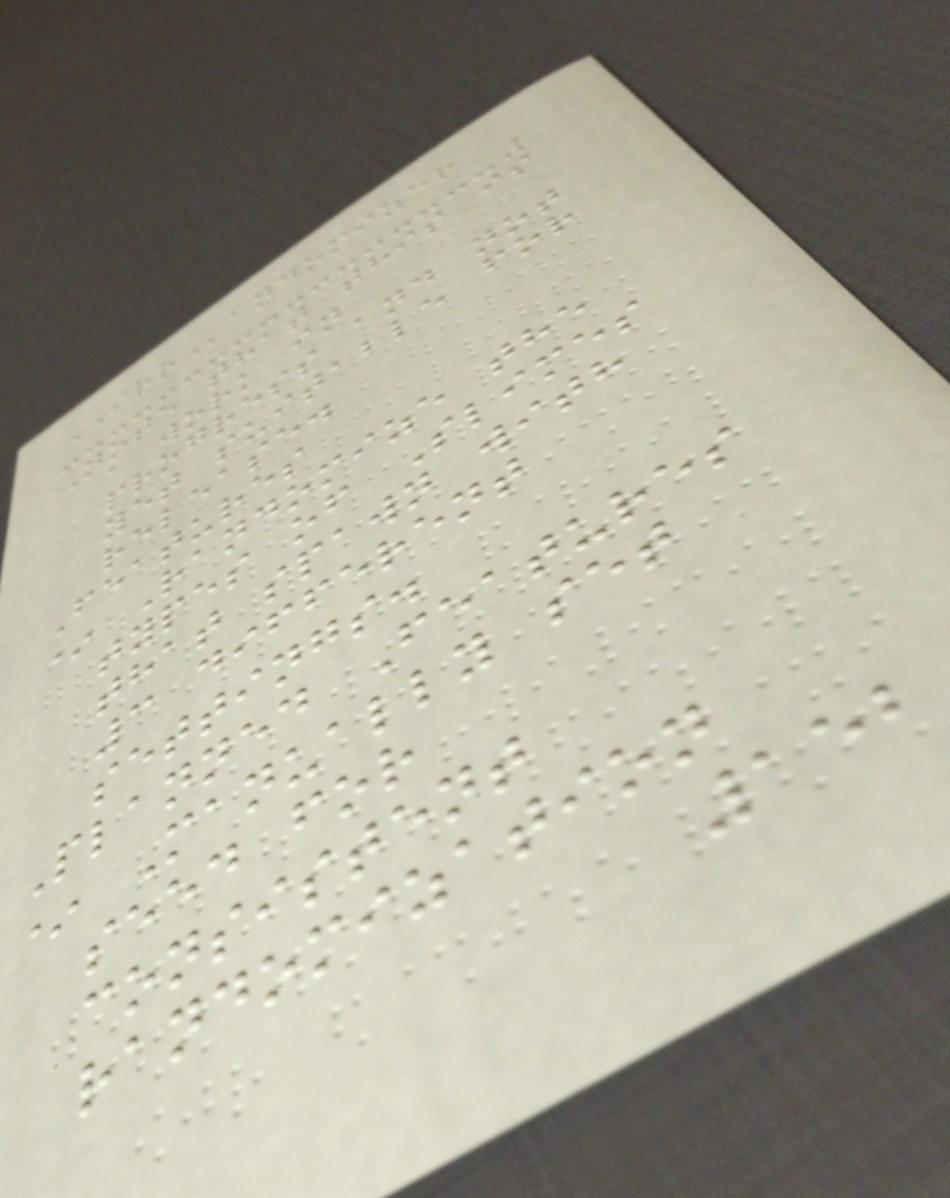SRRandomizer
Note that this is
a work in
progress and not
yet suitable for
release.
Features
* Randomize the
types of Slimes
that spawn with
3 different
settings.
Planned Features
* Manually set
seed for
consistent
randomization
152
